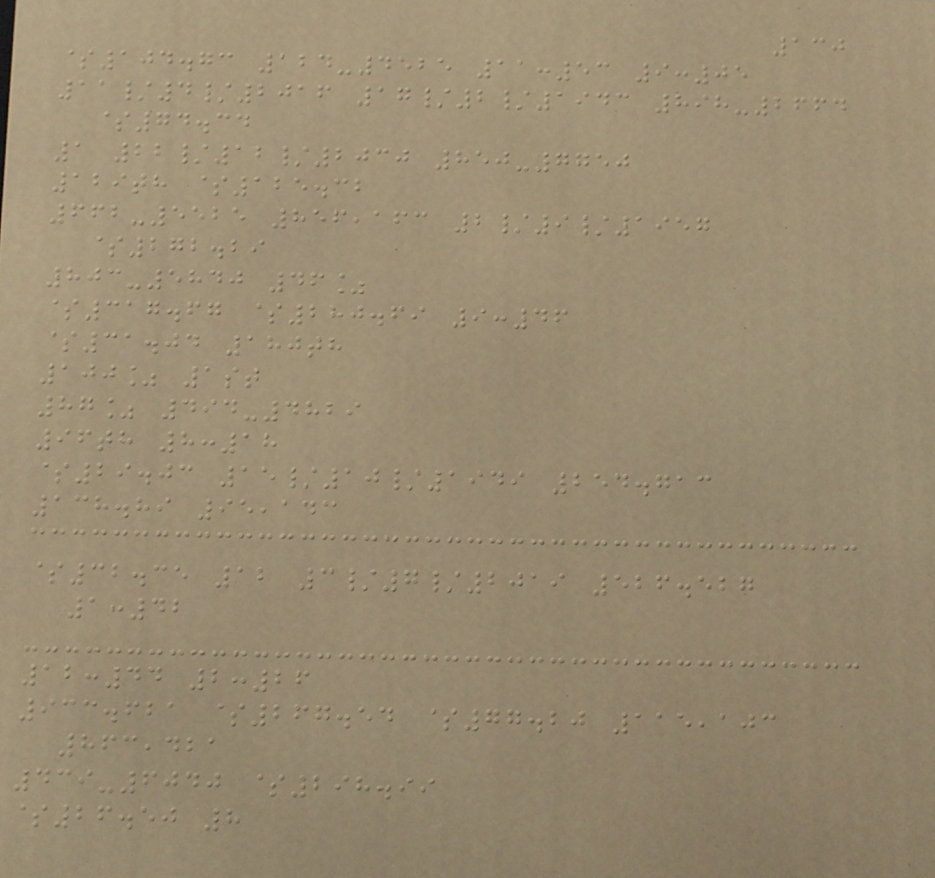130
$104.73 124-4525 11:53 9:05
11/4/2016 17/2/1943 898-2664
$74.34
1 22/12/2030 850-7750
129th $125.32
662-5525 856,163 2/9/1957
$272.29
803-5840 46%
$317.67 $280.69 9:46
$31.04 180th
100% 1st
87% 494-4829
96th 8:18
$29.03 15/10/1949 254.713
138.89 95,143
$32.35 12 3/7/2019 526.527
1:42
12:44 2:26
933.621 $267.54 $77.20 115,103
863,421
439-6040 $298.99
$26.50 8
